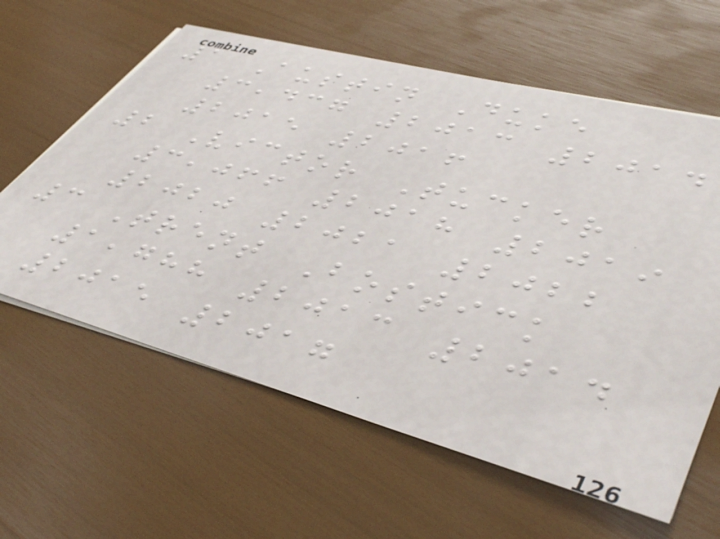1 Austin Duke
3,437 2013 2014
2015 2016
2 Victor Tucker
3,066 2018 2019
2020 2021 2022
3 Trent Bostick
1,788 2013 2014
2015 2017
